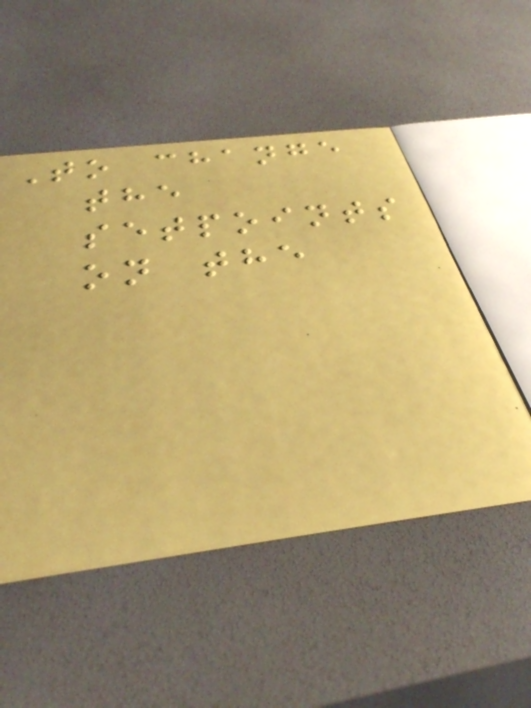To change
the
setpoints
on the
